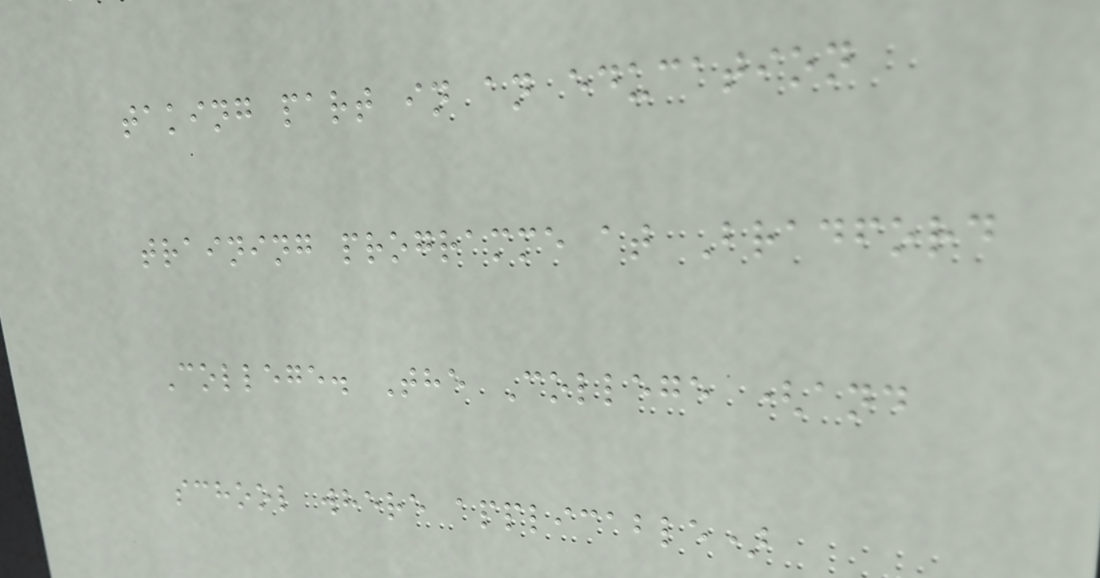taking part in an education
training programme at Bradford
College. The College (and
school where applicable)
